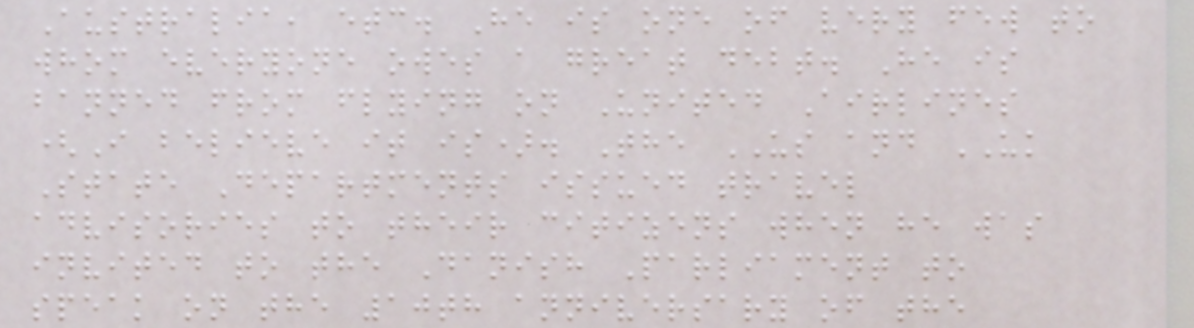Australia, etc. He is one of very few to
whom everyone owes a great debt. He is
banned from flying on United Airlines
(I believe it is). The US and UK
State Departments issued travel
advisories to their citizens when he was
invited to the Danish Parliament to
speak on the 10th anniversary of the
